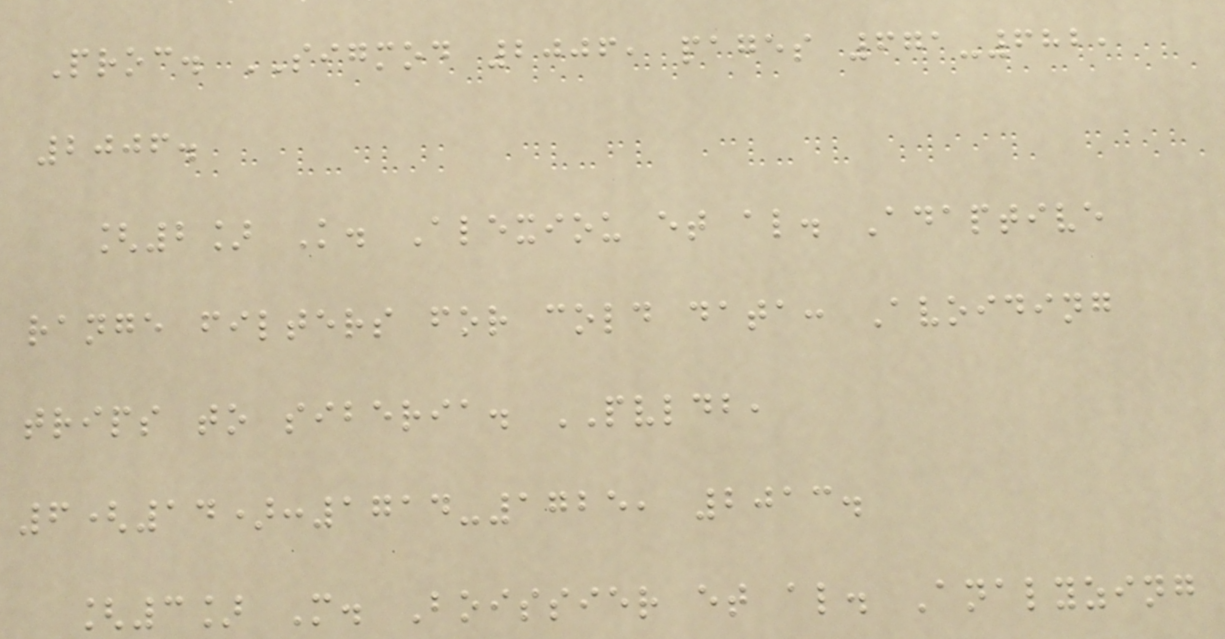Proc. SIGMOD 2006, pages 671-682,
2006.
[2] K. Alexiou et al. Adaptive
range filters for cold data: Avoiding
trips to siberia. PVLDB,
6(14):1714-1725, 2013.
[3] M. Boissier et al. Analyzing
